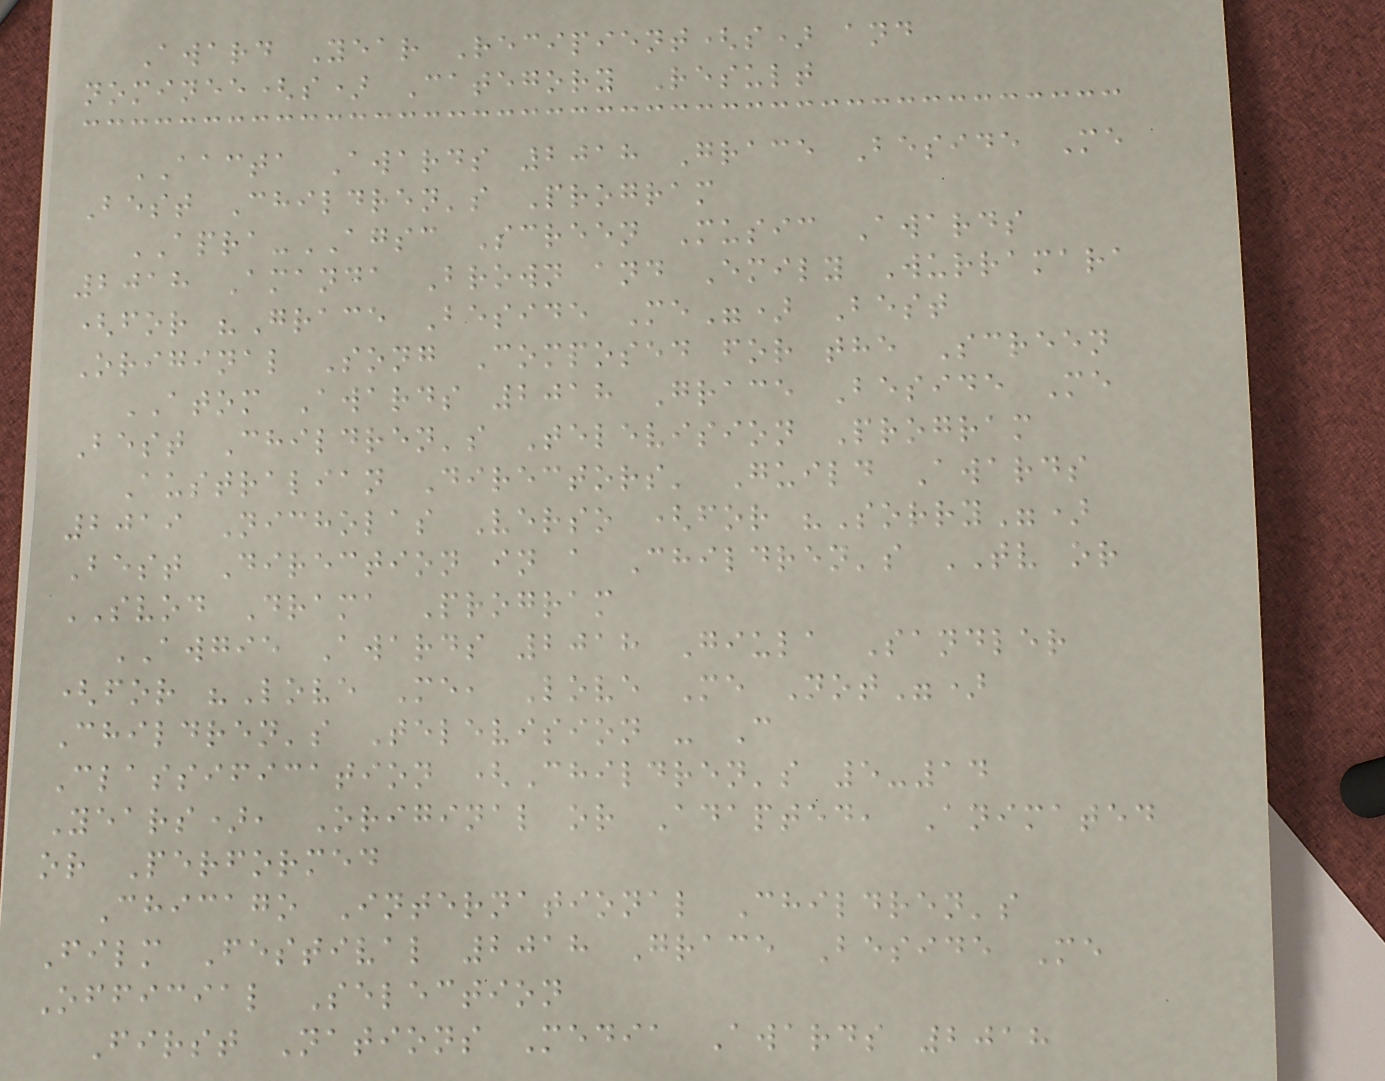Award Year Recipient(s) and
nominee(s) Category Result
AACTA Awards 2018 Grace Beside Me
Best Children's Program
APRA-AGSC Screen Music Awards
2018 Amanda Brown and Emily Wurramara
(for "Grace Beside Me") Best
Original Song Composed for the Screen
ATOM Awards 2018 Grace Beside Me
Best Children's Television Program
Australian Directors' Guild Awards
2019 Nicholas Verso (for "Sorry")
Best Direction in a Children's TV or
SVOD Drama Program
AWGIE Awards 2018 Giula Sandler
(for "Love Me, Love Me Not")
Children's Television - C
Classification (Children's 5-14
Years), Original or Adapted, Animated
or Performed
Chicago International Children's
Film Festival 2018 Grace Beside Me
Official Selection
First Nations Media Awards 2018
